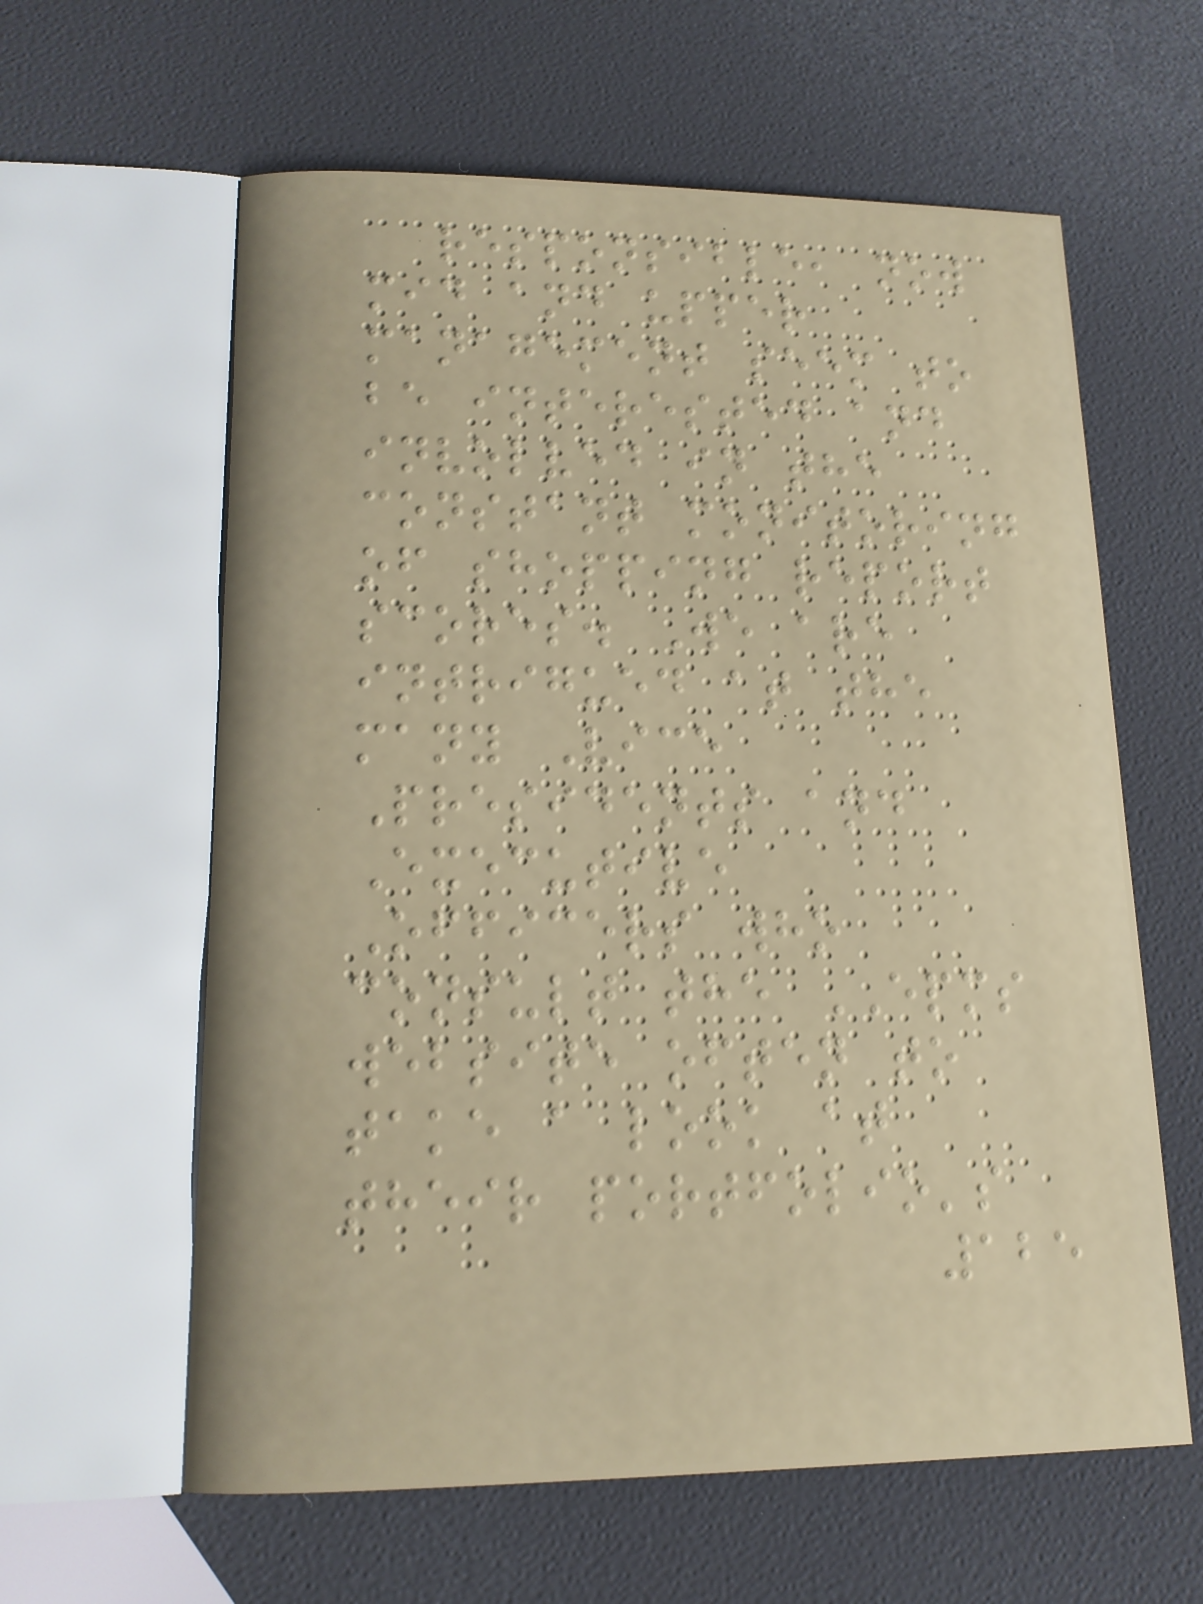responsible, now
mid and upper
management seem to
be interested and
involved in the
constant monitoring
of shopping report
scores. We are
intrigued at the
many Vice
Presidents and
Executive
Officers who
consult the EPMS
website often to
take a look at
their portfolio's
125
